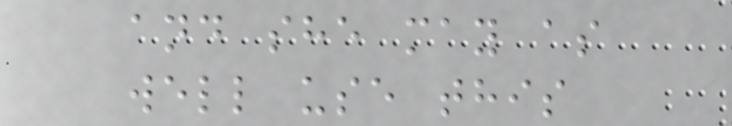and she may as
well use this
